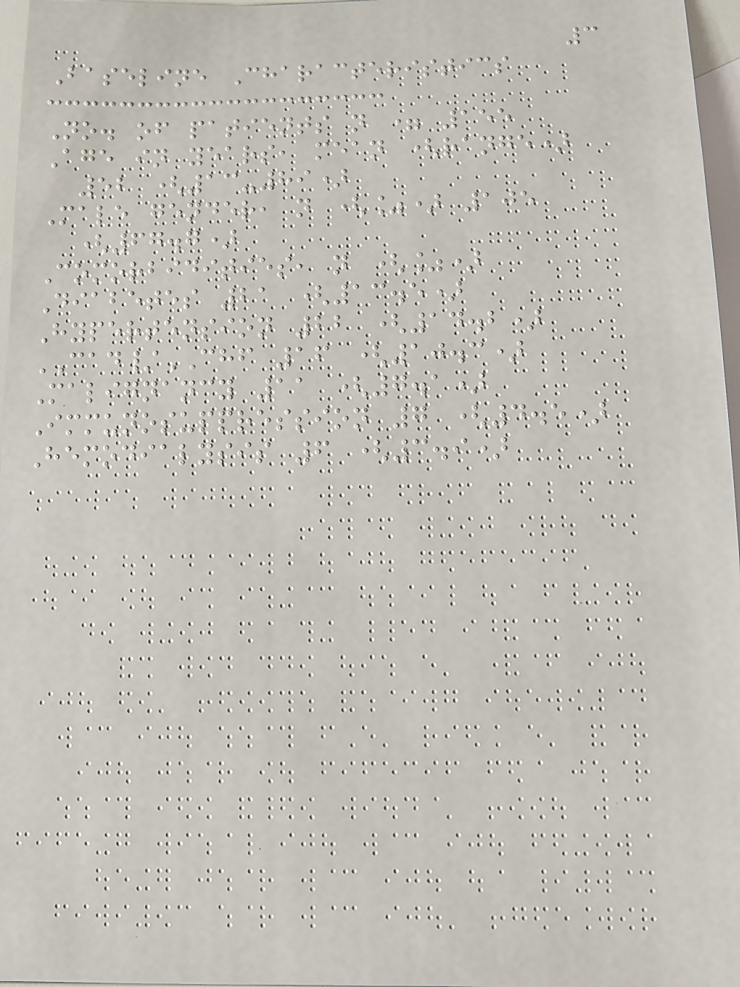3
Baseline Characteristics
No. of patients n = 155
Age in years, mean (range)
52 (13-89)
Male gender, n (%) 105
(67.7)
Comorbidities, n (%)
Diabetes 21 (13.5)
Hypertension 22 (14.2)
CAD/CHF 16 (10.3)
Malignancy 11 (7.1)
Immunosuppression 7 (4.5)
Hemodialysis 6 (3.9)
